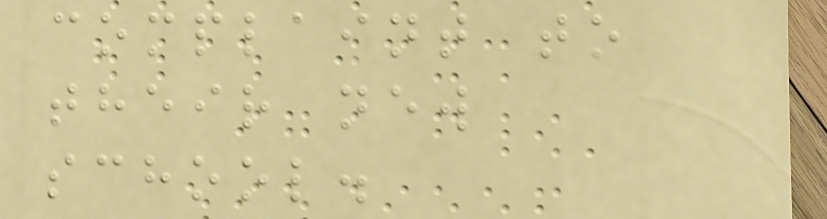complaint to
their new
school.
